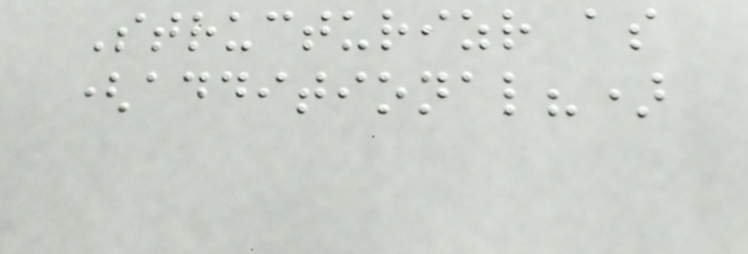Structurizr as
(additional?)
